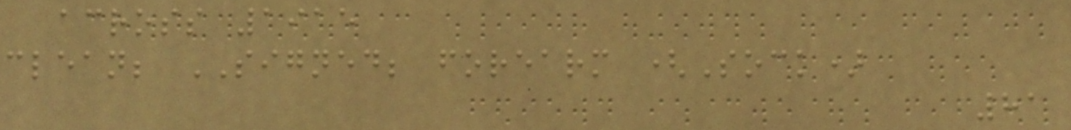across 1915
clean; SIGNED; forearm (Sock)
81
